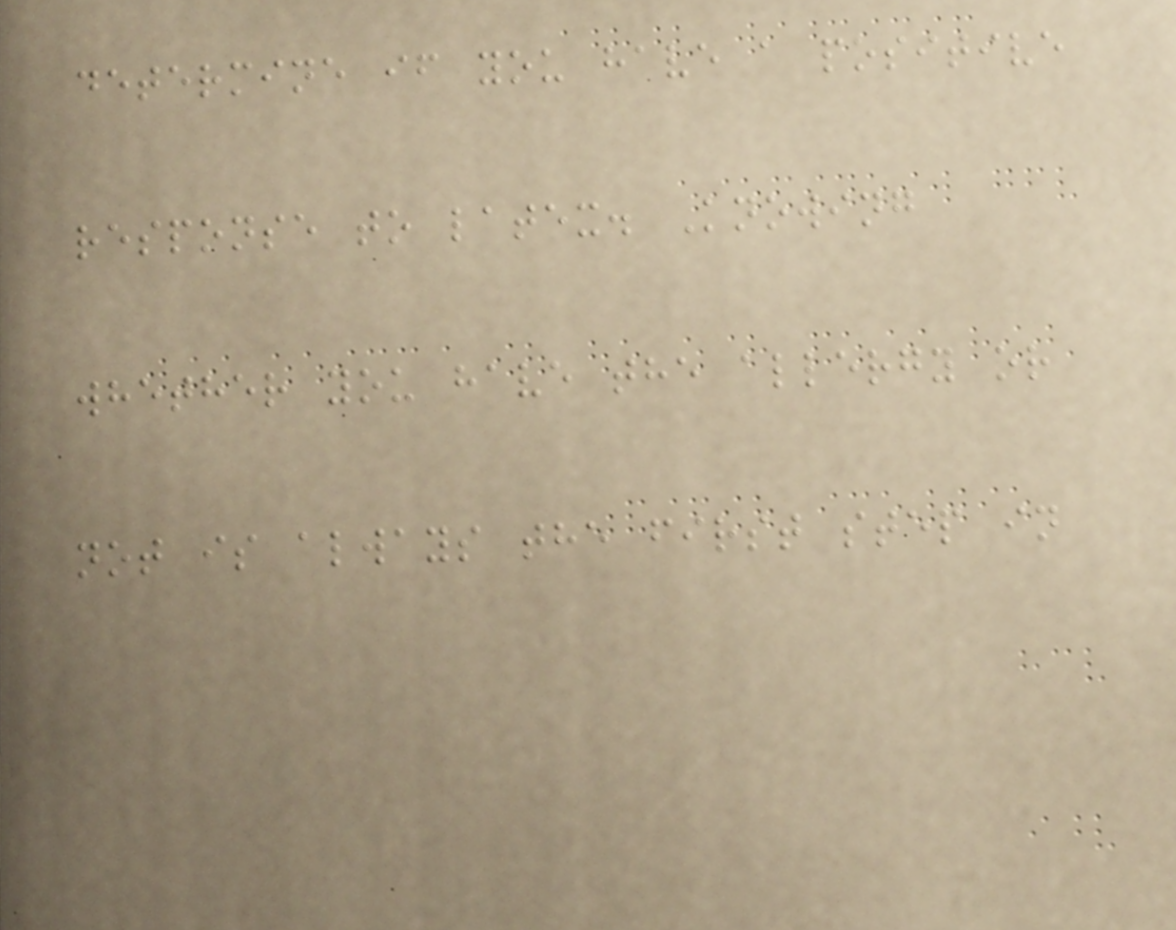determine if you have a positive
response to latex. Knowing
whether you have the allergy or
not is always the first step in
